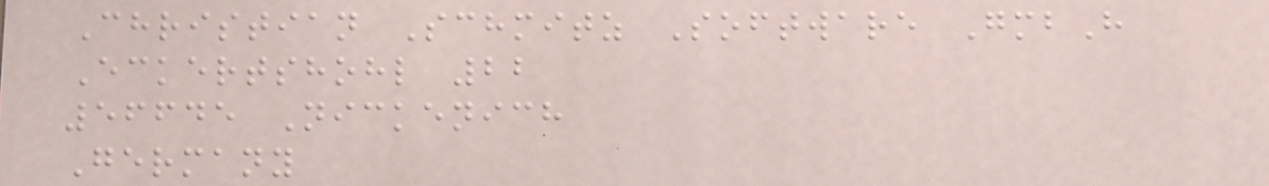Christian Schmitz Software GmbH
Eckertshohl 22
56645 Nickenich
Germany
